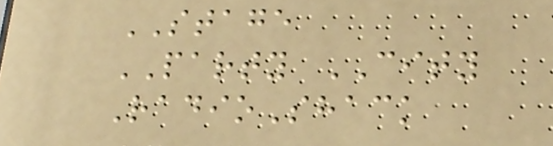STAGE
PARTY CITY
RadioShack
